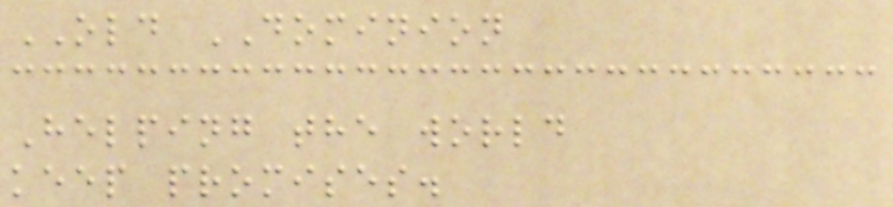OLD DOMINION
Helping the world
keep promises.
